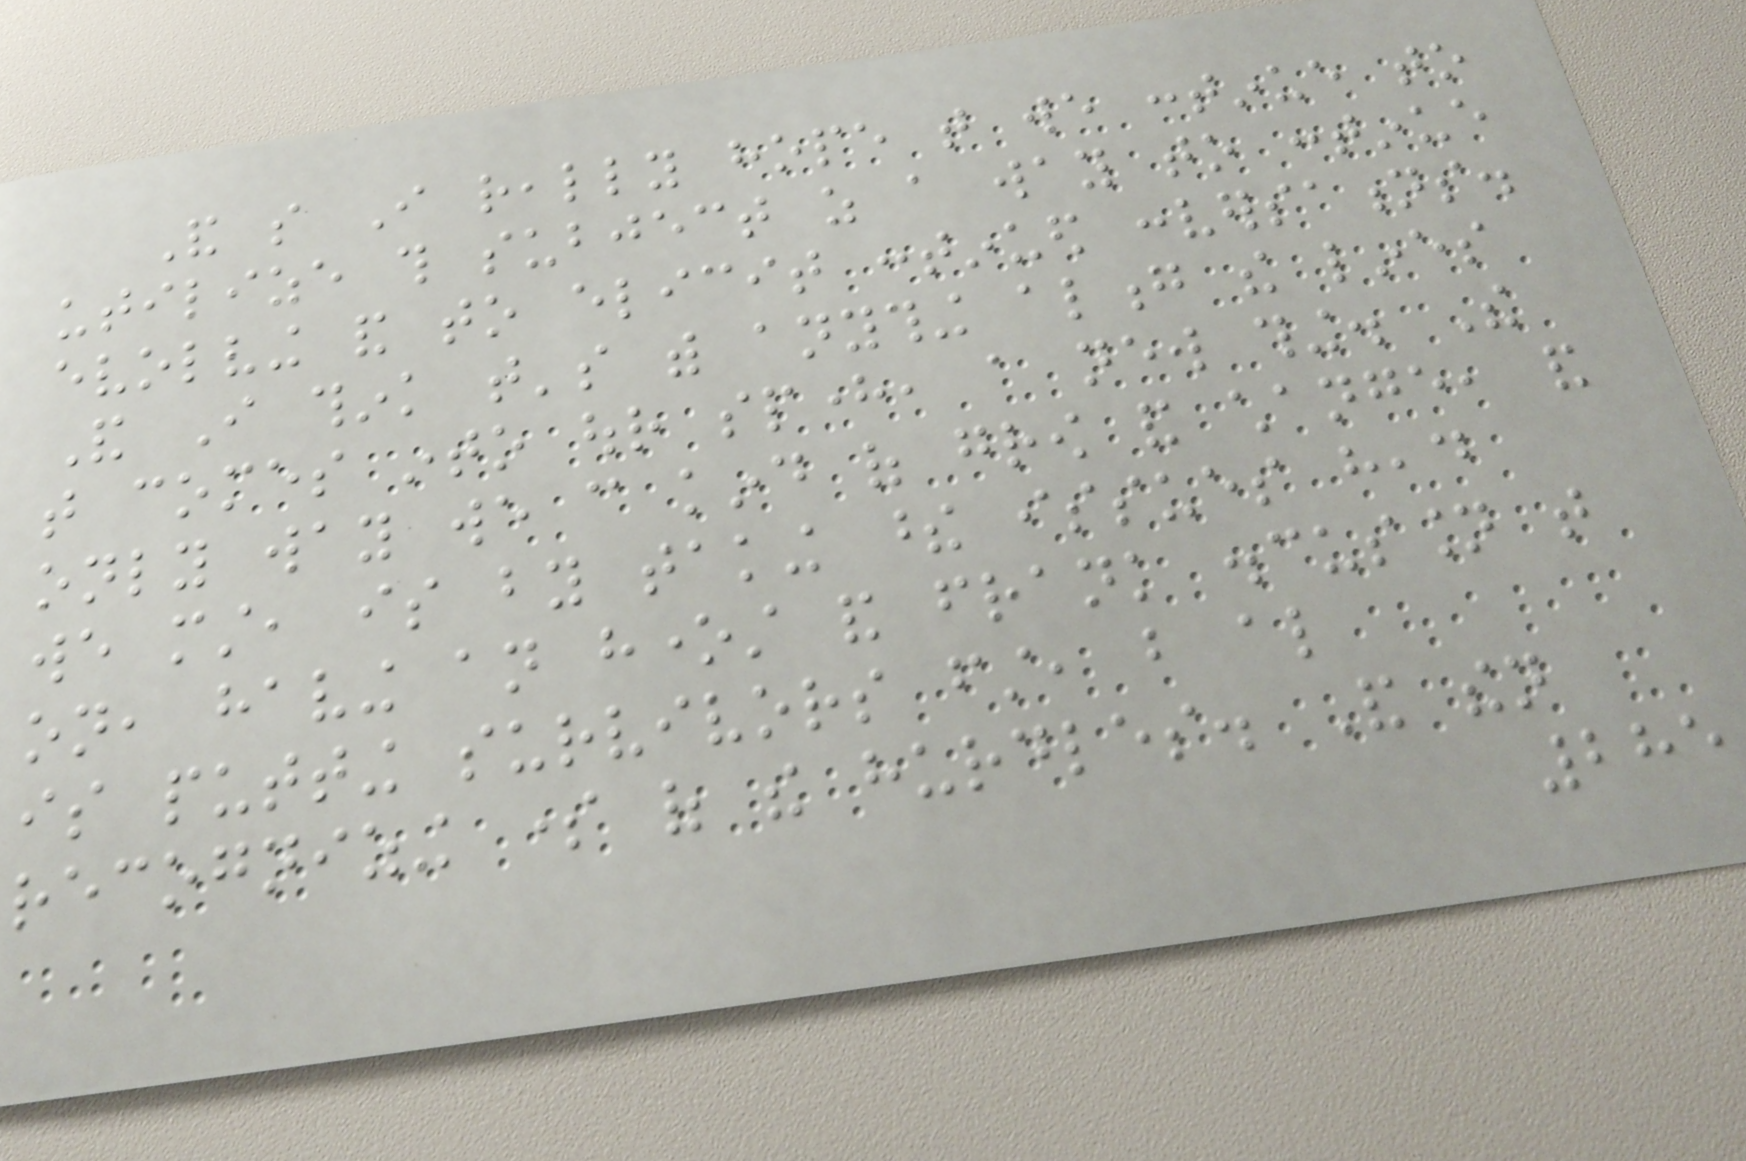And so I really hope that we continue to
utilize this subject as a way to continue
evolving and to elicit continued conversations.
And I think that's with anything along the lines
that comes into our sphere, a new thing. The
only way we can kind of grow and change, and
we must, is by taking these issues head
on, having an honest and frank discussion that
is putting survivors first, but also
recognizing some of the hurdles. And then
285
